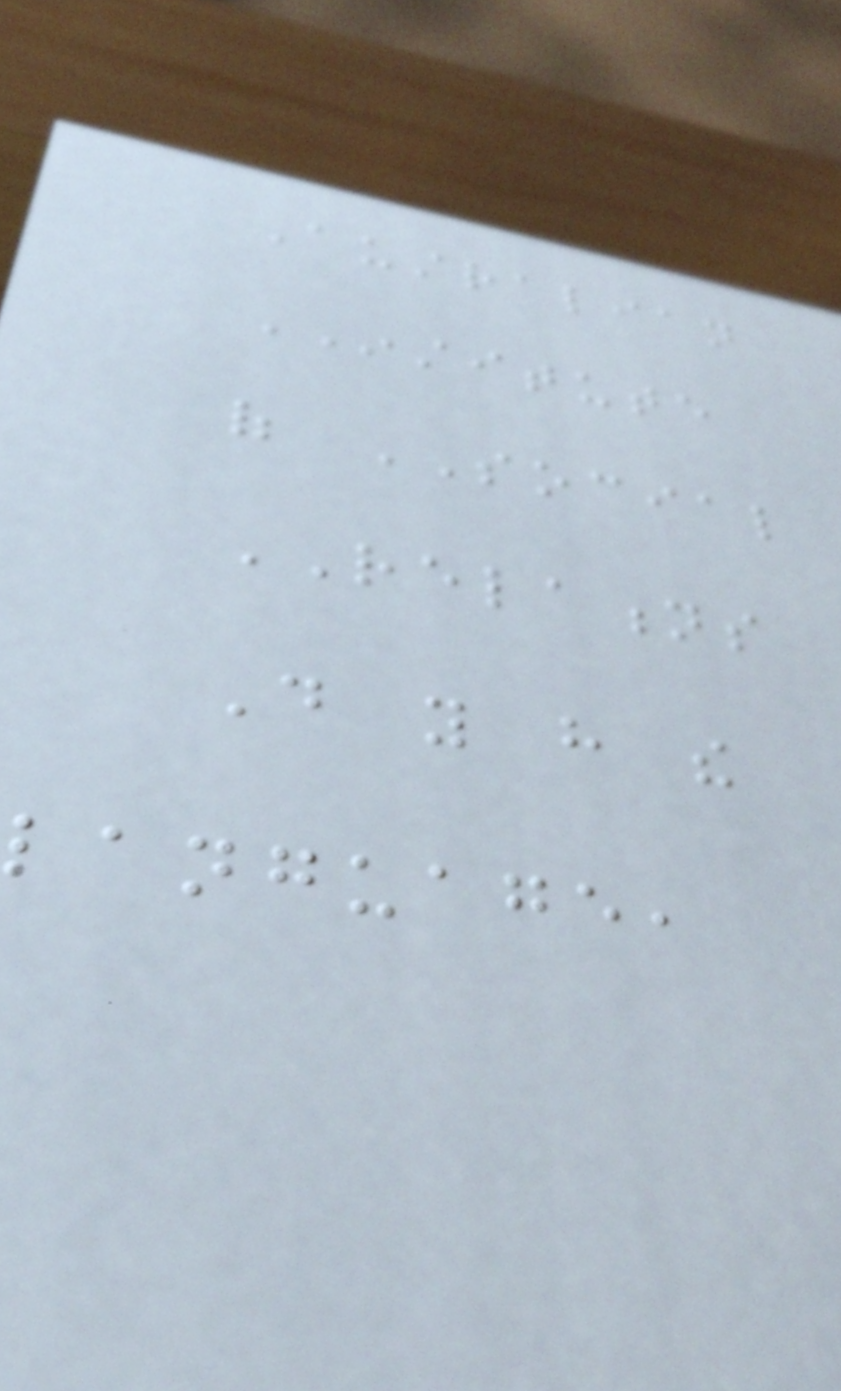Australian
INSTITUTE
of SOCIAL
RELATIONS
Do you have the
language,
